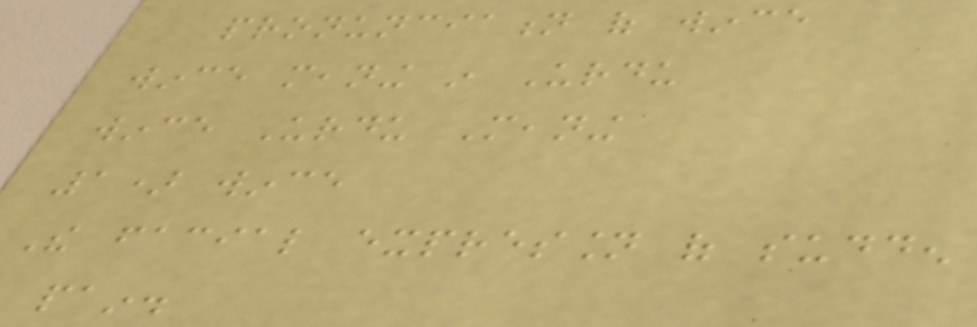pronunciation of wince
wince meaning in Urdu
wince Urdu Meaning
1) wince
The facial expression of sudden
pain.
